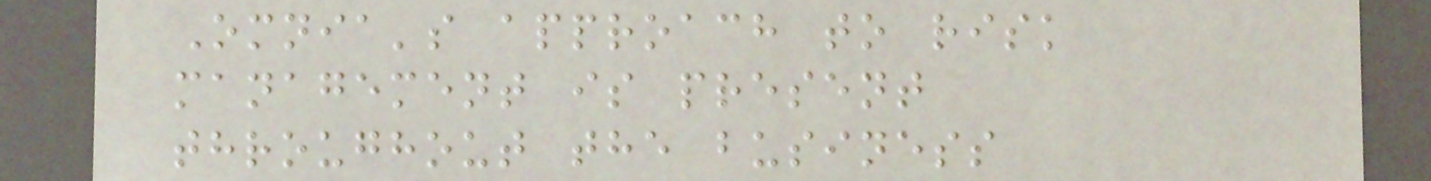Omnia's approach to risk
management is present
throughout the business
